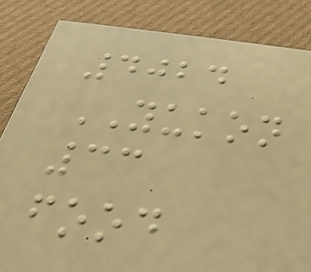4024
YUKON
33
food
